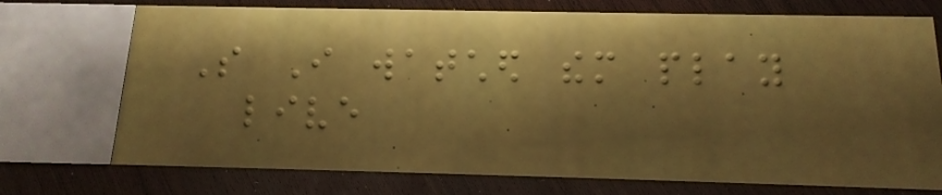So I watched them play
live
